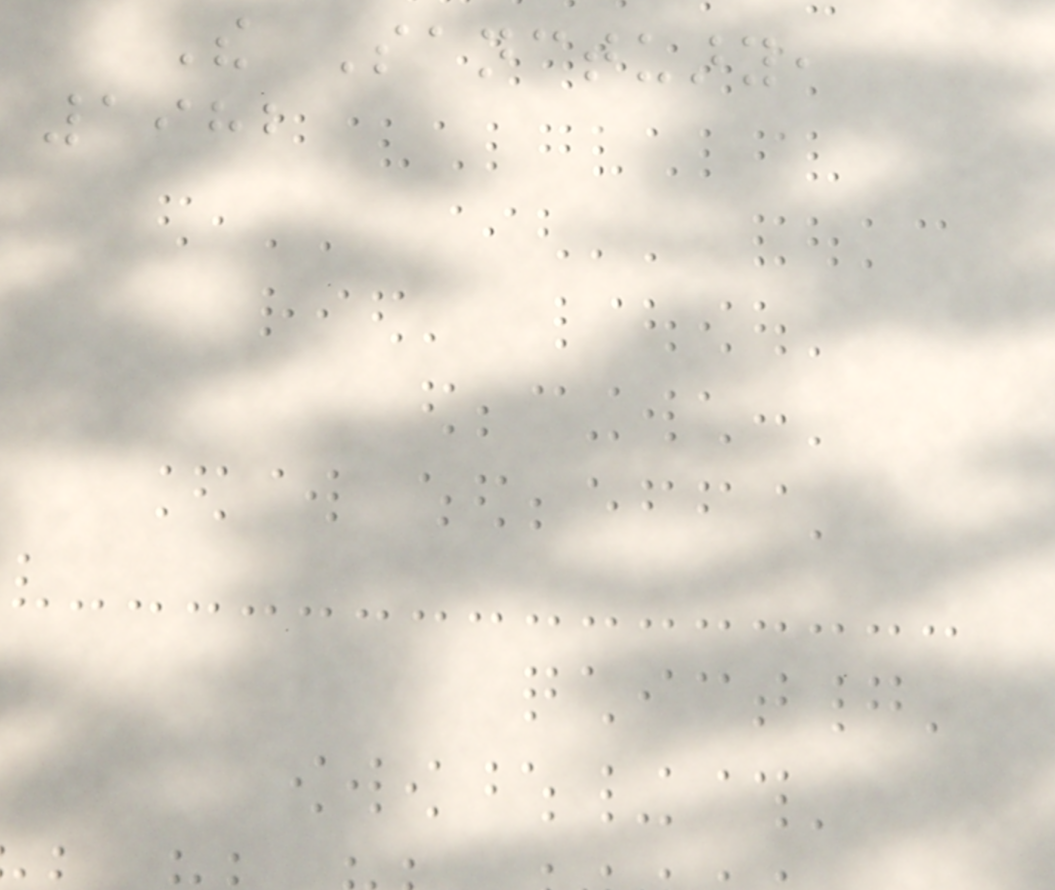The Sanctuary,
1982
